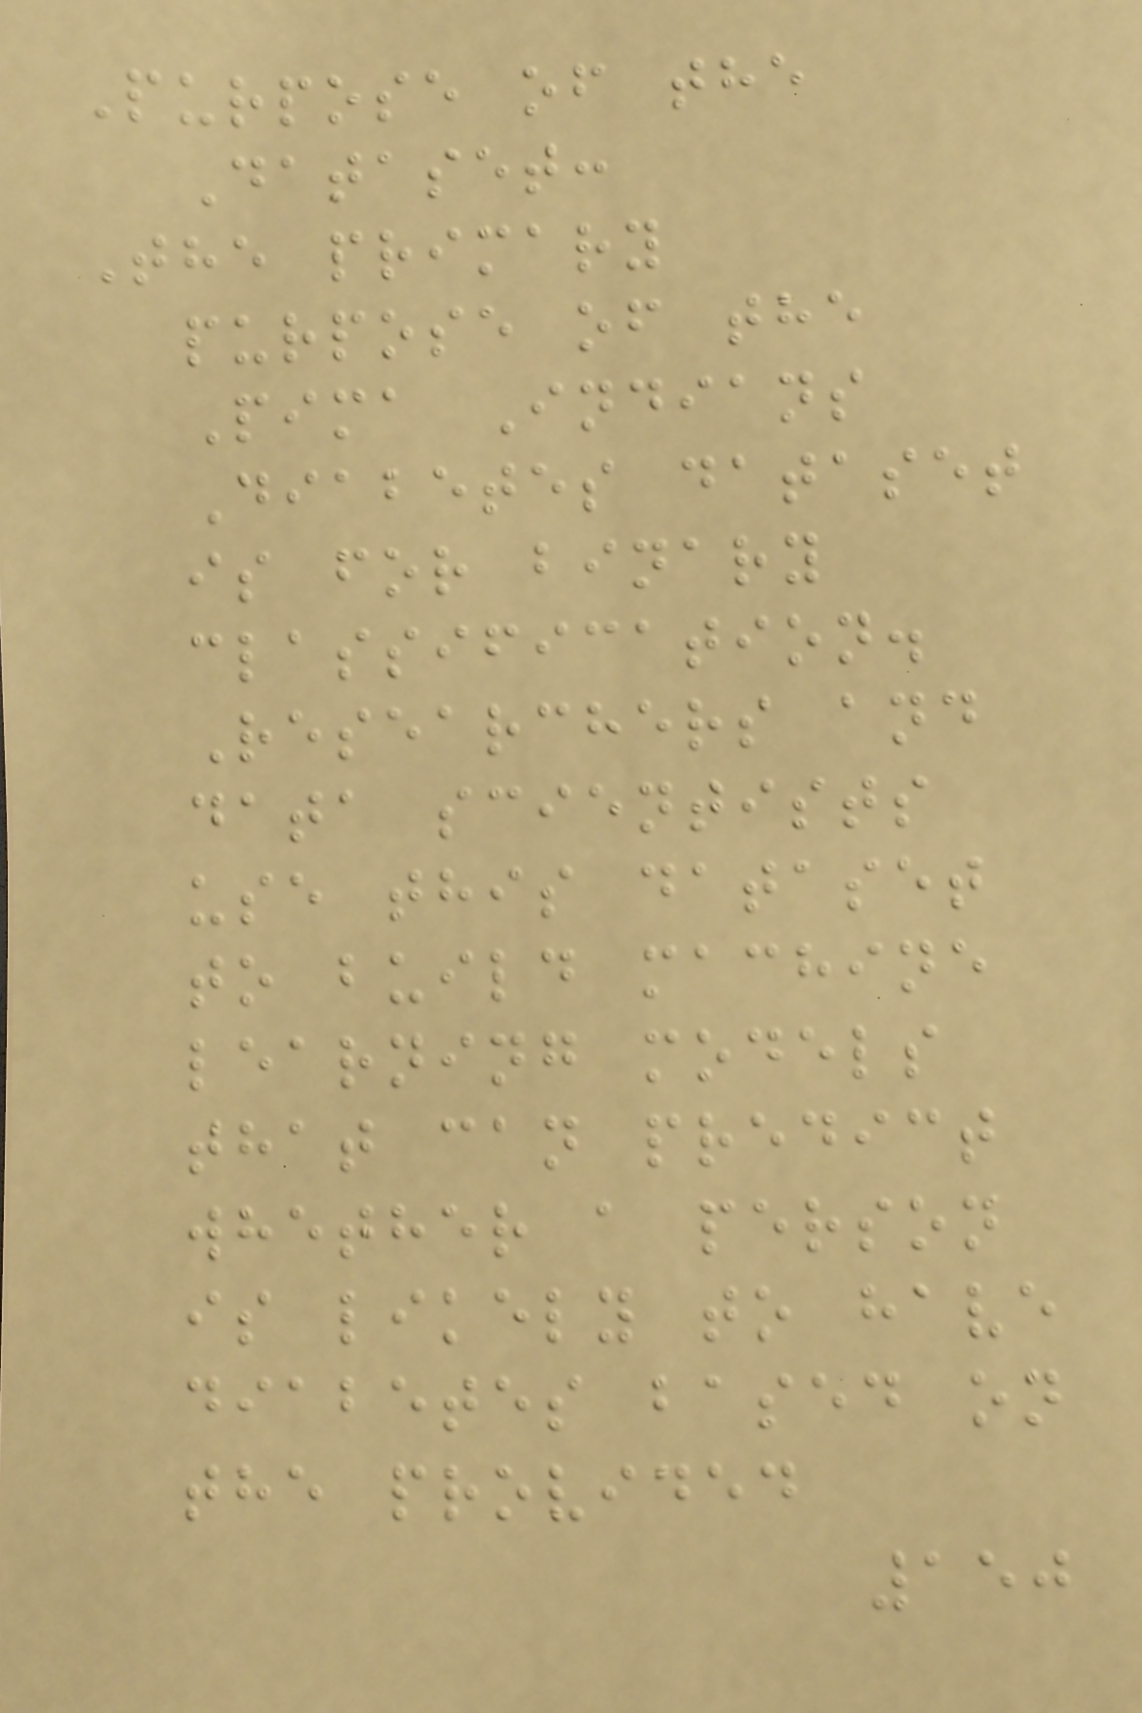Purpose of the
Dataset:
The primary
purpose of the
Pima Indians
Diabetes dataset
is for binary
classification.
Researchers and
data scientists
use this dataset
to build machine
learning models
that can predict
whether a person
is likely to have
diabetes based on
the provided
150
